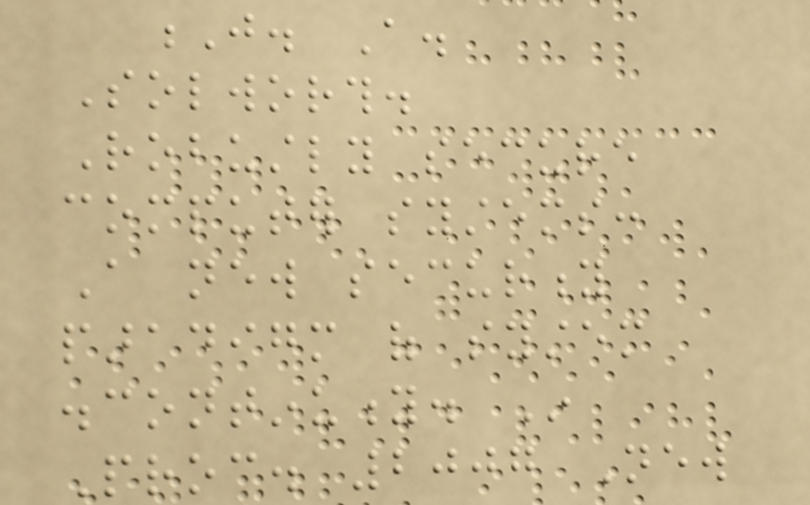J. A.
Solworth.
Robustly secure
computer systems:
A new security
paradigm of system
discontinuity. In
Proc. 2007 New
